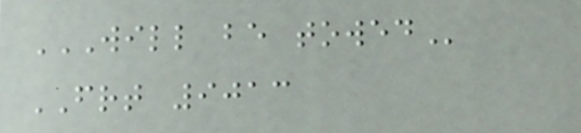WILL BE TOWED
FRT 9013
